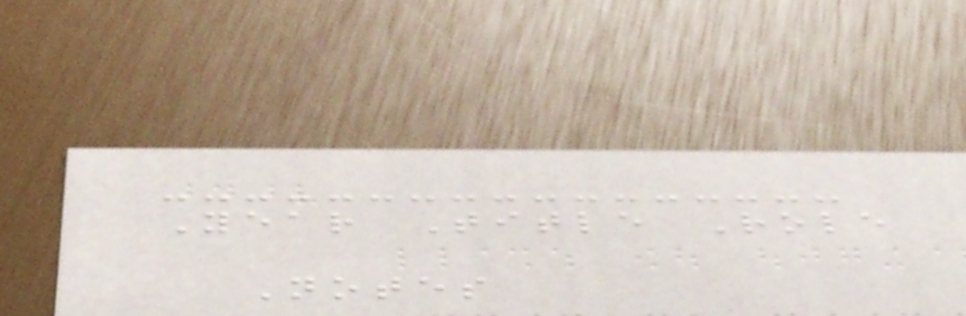Year Title Role
Notes
